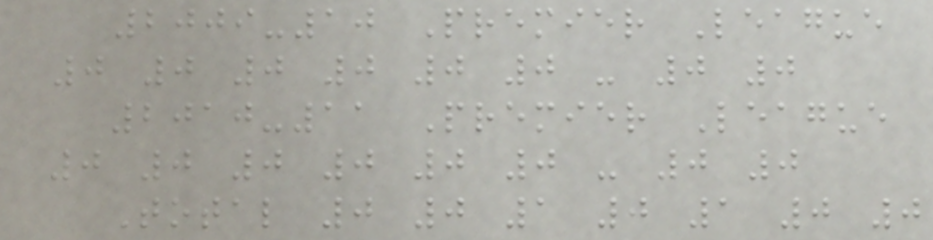2009-10 Premier League
0 0 0 0 0 0 - 0 0
2010-11 Premier League
0 0 0 0 0 0 - 0 0
Total 0 0 1 0 1 0 0
